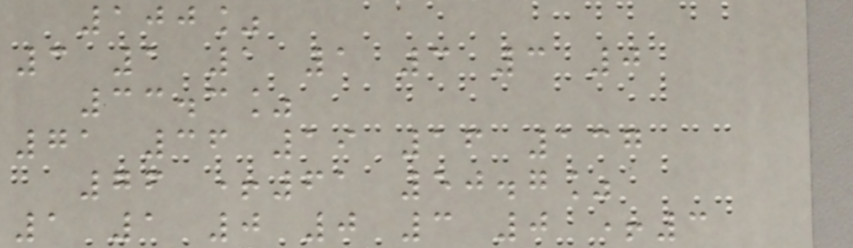100%
3 1 1 1 3 3 0
33.3%
71 36 19 16 137
76 +61 50.7%
1 1 0 0 3 0 +3
